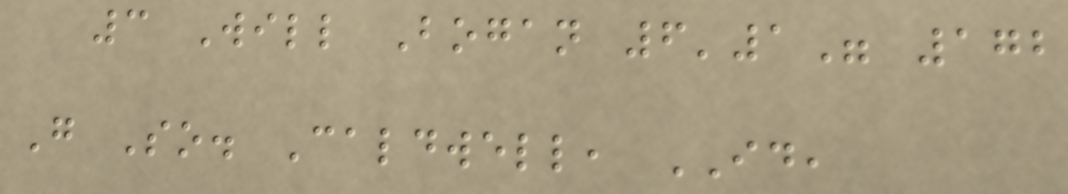3 Will Bogan 6'1" 172
G So. Caldwell, ID,
